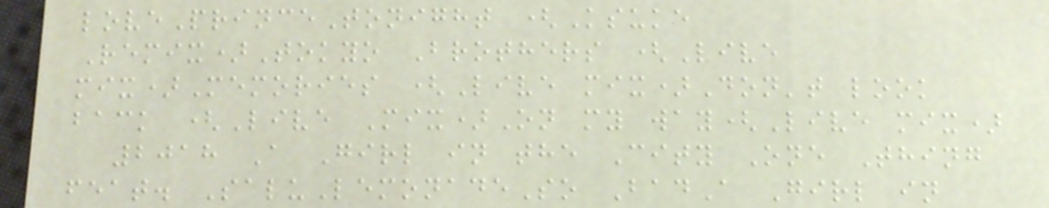lovePrinceTonight (Ksuke
Remix)Tokyo Brothers (Live
mix)Memories (Live mix)Don't look
back (Live Mix)On my way(Live mix)
2018 A Girl in the City One Thing
feat. SaluLemonadeSo BadA Girl in
